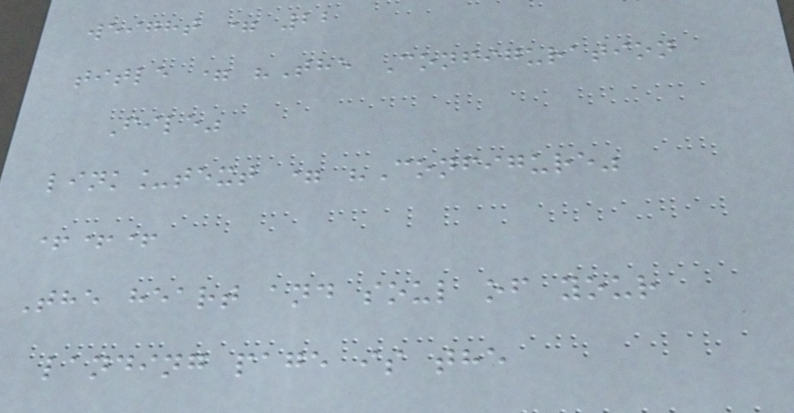weight = 22
title = "The Configuration
File"
link_text = "Configure"
+++
The heart and soul of your
landing page is the
